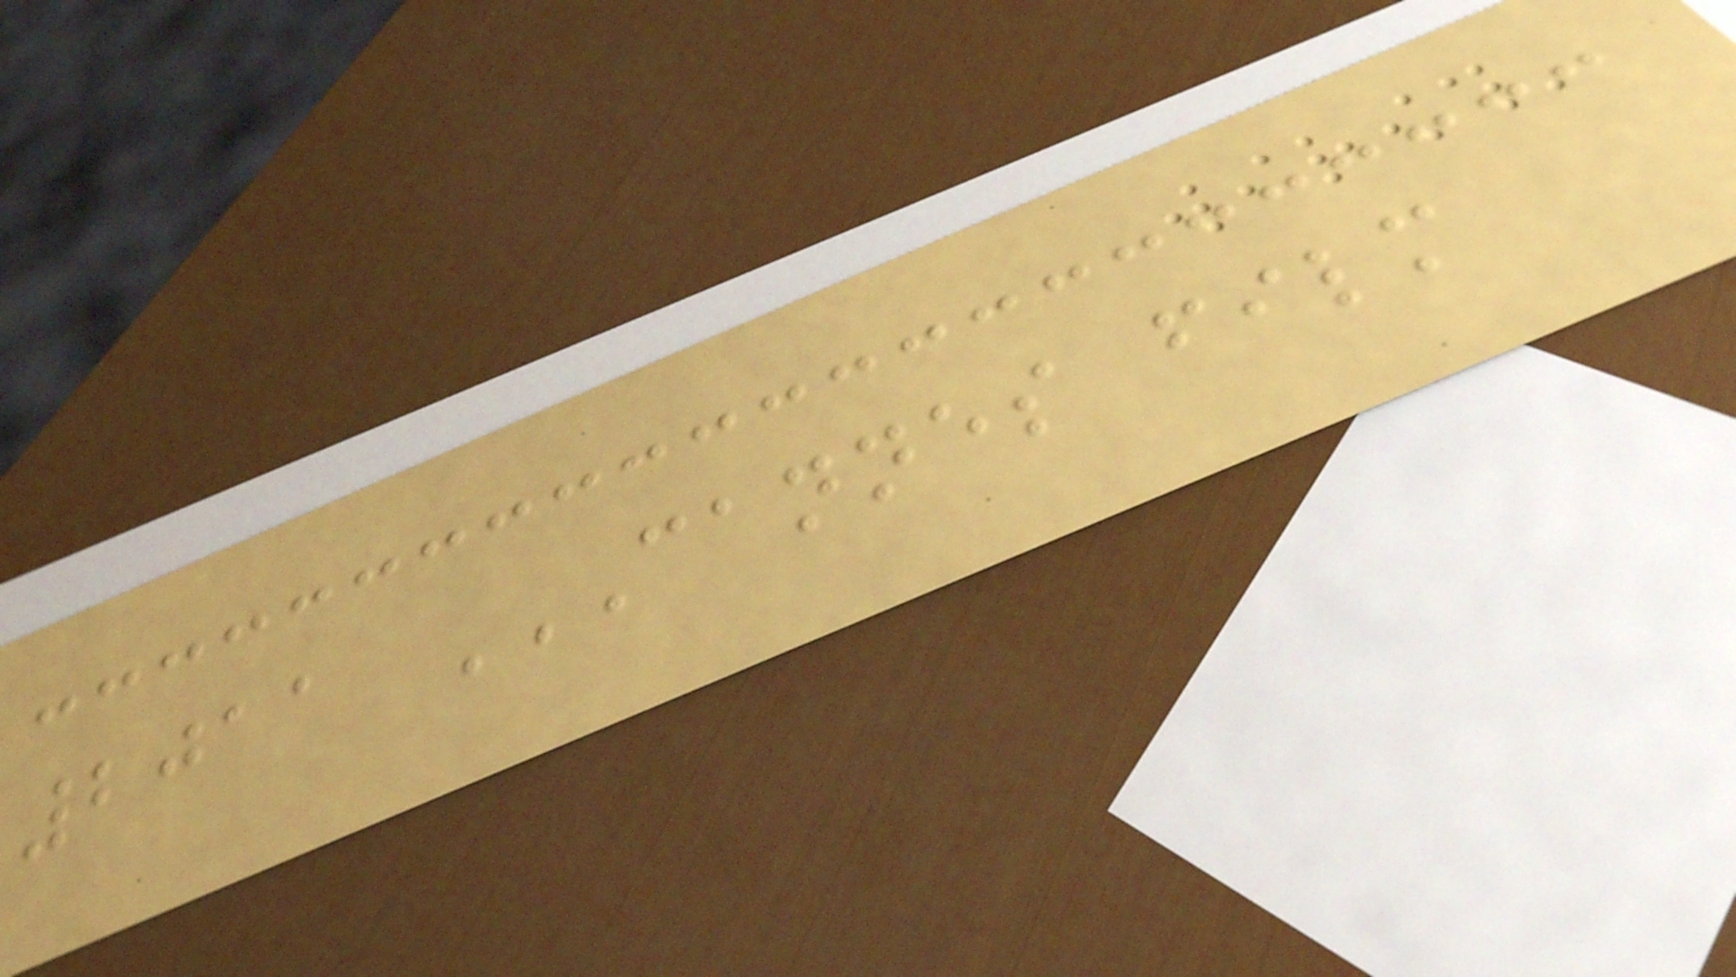2011 CANNES FILM
